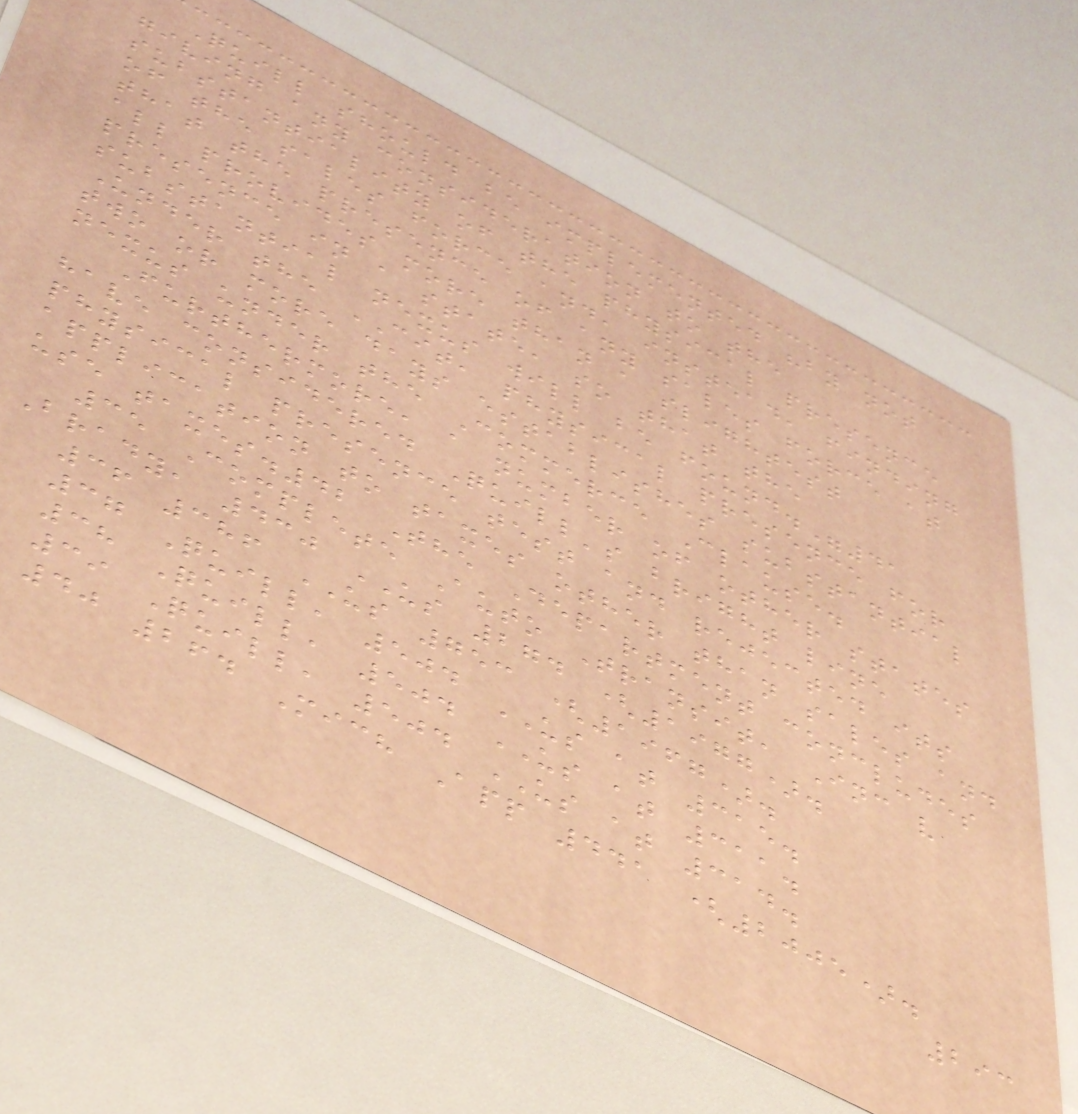Quill should be implemented "by not
giving any consideration to the
substantiality of the physical presence
of the sales force and, instead, finding
that the presence of any sales force at
all provides more than a slightest
presence in a state, so that the
substantial nexus will be found."41
Under the CIT, physical presence for
two or more days establishes substantial
nexus under the Commerce Clause.
Furthermore, a number of other states
have considered Quill's bright line
physical presence test and rejected its
application to taxes other than sales and
use taxes.42 The Department concludes
35 Complete Auto Transit, Inc v
Brady, 430 US 274 (1977).
36 386 US 753 (1967).
37 Quill, 504 US at 315.
38 Quill, 504 US at 311.
39 Quill, 504 US at 314.
40 264 Mich App 441 (2005).
293
